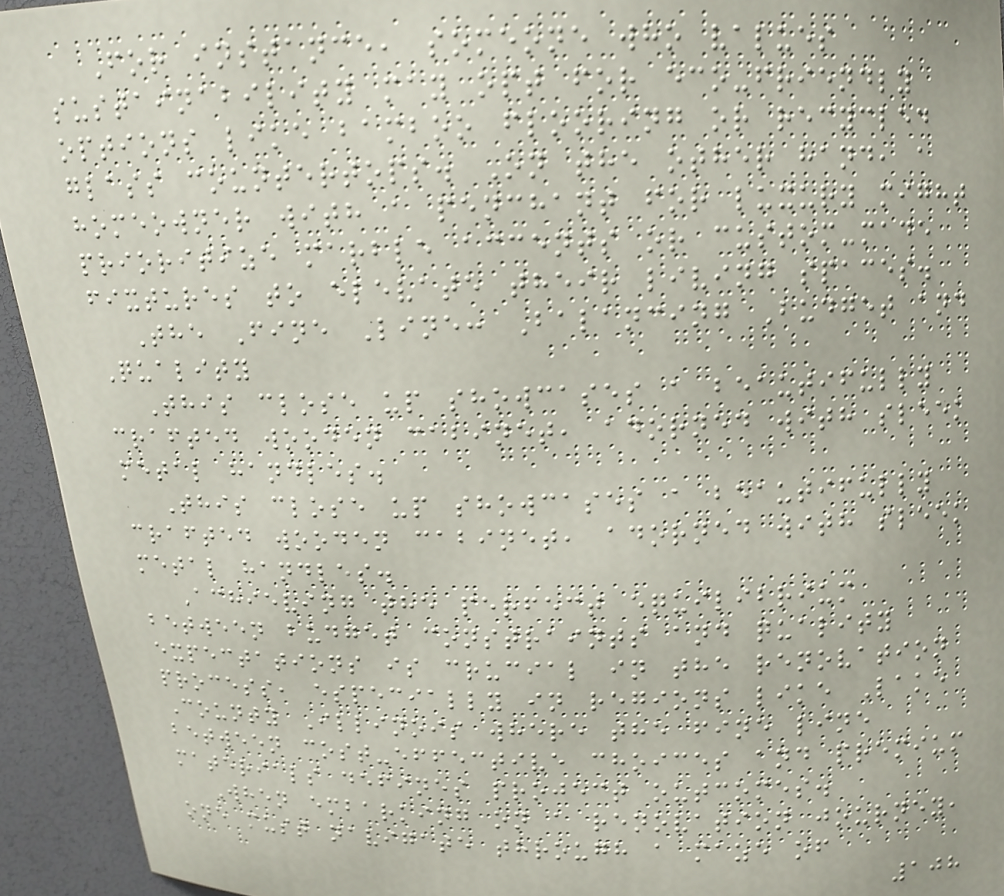For instance, someone who values
sustainability may opt for eco-friendly
options like bamboo flooring or recycled
glass countertops. On the other hand, a
homeowner with a penchant for luxury might
prioritize marble accents or custom-made
fixtures to elevate their living spaces.
The Fine Line: Balancing Budget and
Quality
This close up showcases a beautifully
crafted wooden cabinet, adorned with sleek
metal handles.
This close up showcases a beautifully
crafted wooden cabinet, adorned with sleek
metal handles.
Achieving the perfect equilibrium
between budget constraints and quality
expectations is crucial in the renovation
process, especially in regions like Lake
County Illinois where the fine line
between cost-effective choices and premium
materials defines project outcomes.
When embarking on a renovation journey,
one must navigate through a maze of
108
